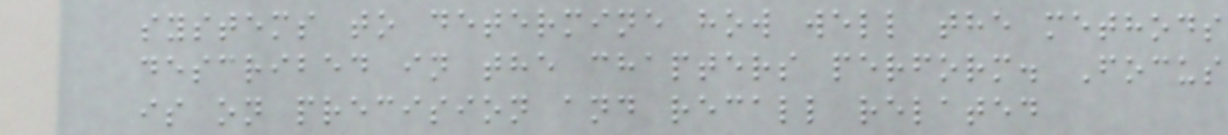systems to determine how well the methods
described in the chapters perform. Focus
is on precision and recall related
